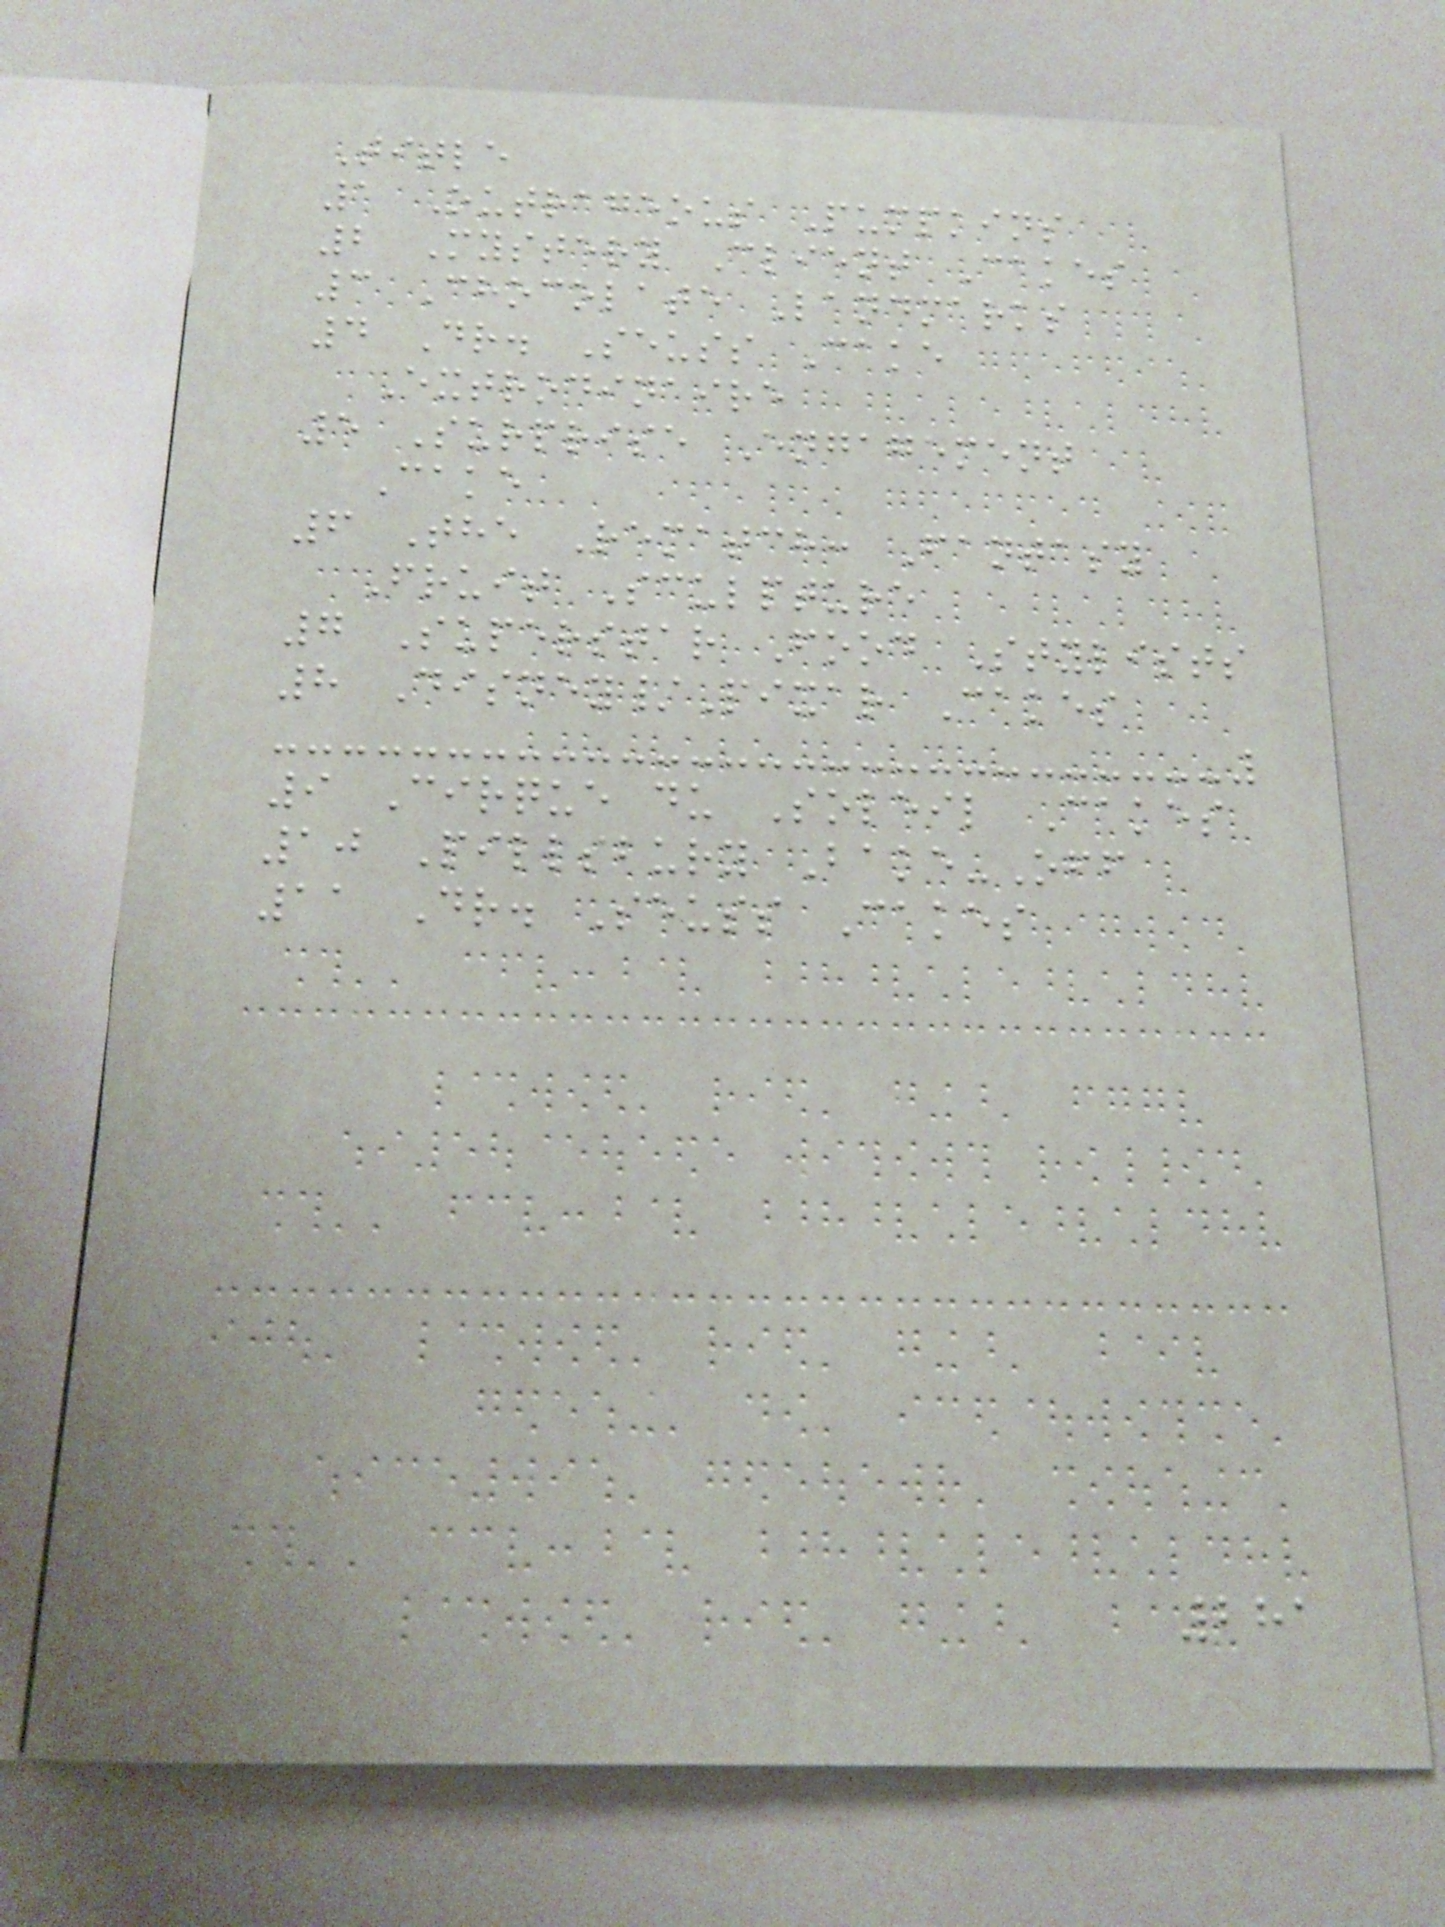Title
1 Outrageous Pumpkins
2 Mystery Client Cakes
3 Chocolate Landmarks
4 Dr. Seuss Cake
Extrodinaire
5 Surprise Engagement
Cake
6 The Rematch: Fantasy
Fruit Sculpture
7 Superstar Food Stylists
8 Disney/Pixar Cakes
9 Cirque du Soleil Cakes
10 Pillsbury Bake-Off
11 Dr. Seuss Cakes
281
